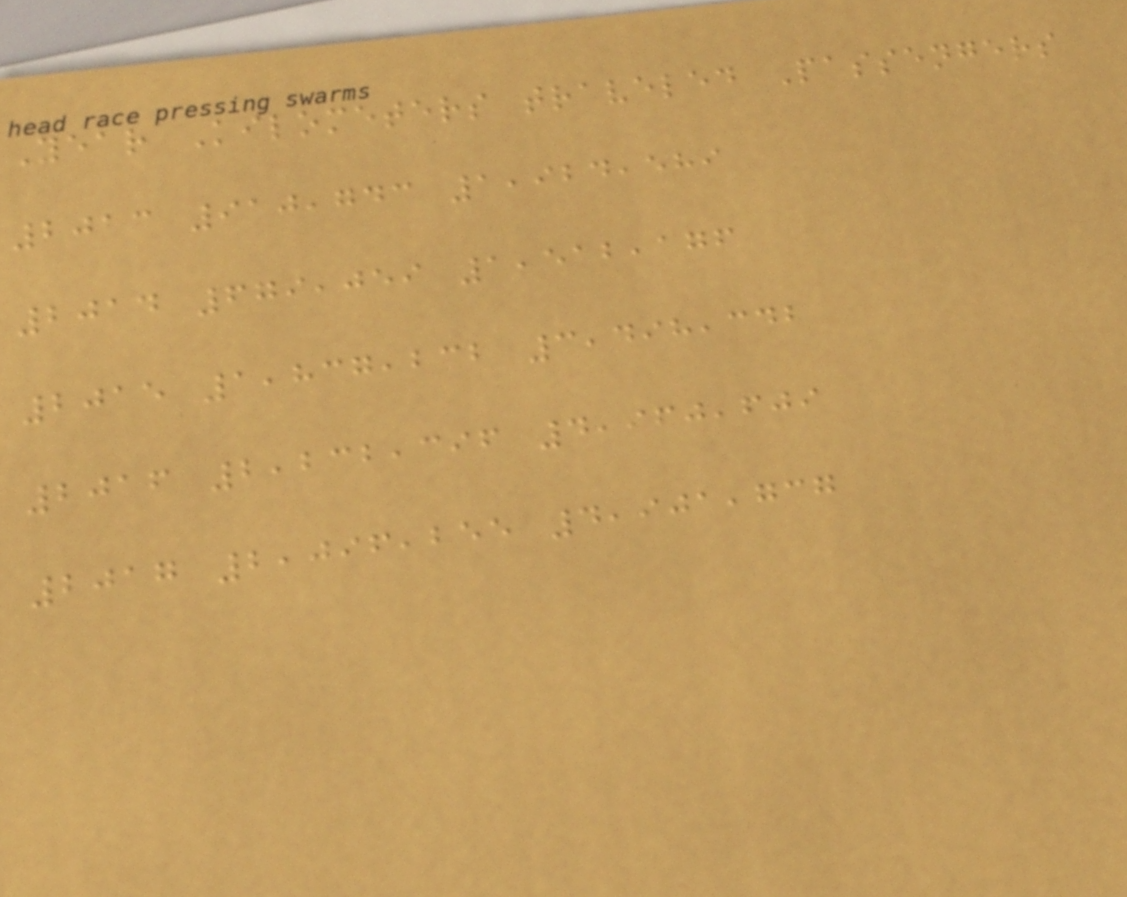Year Kilometers traveled Passengers
2013 910,743 1,924,589
2014 679,059 1,512,176
2015 1,837,232 3,498,342
2016 2,232,396 4,960,609
2017 2,096,255 4,901,737
